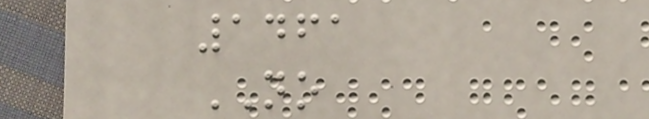1461
NO
